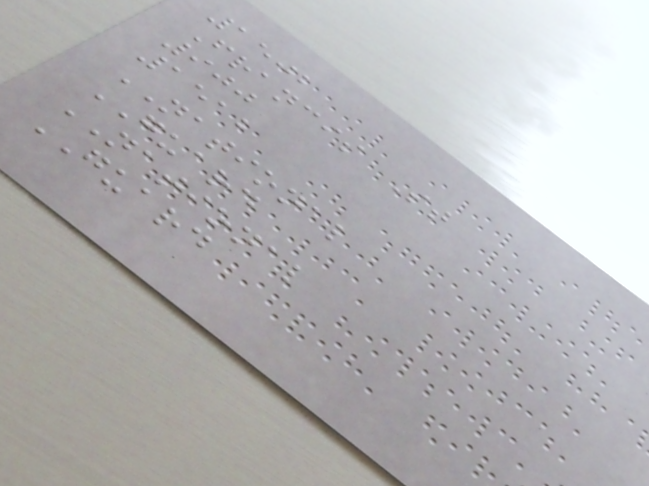1502
Francis St
900
1512
NATIONAL
GUARD
NATIONAL
GUARD
